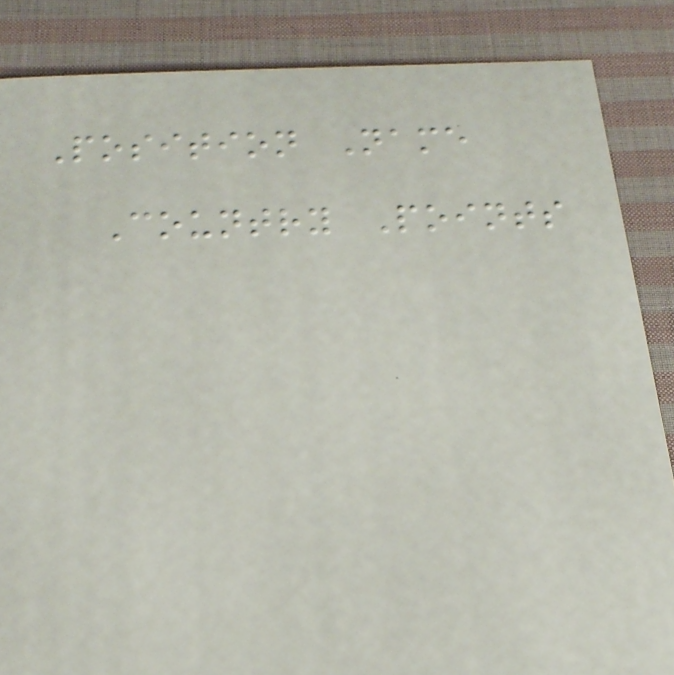Position Name
Country Points
